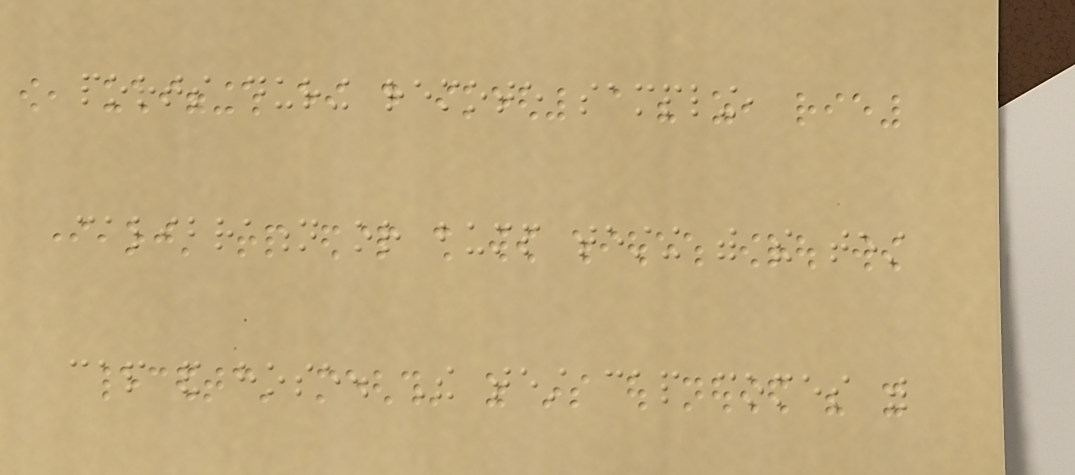ports during remote sampling,
calibration or bump testing with the test
cap and hose. The test cap comes with
